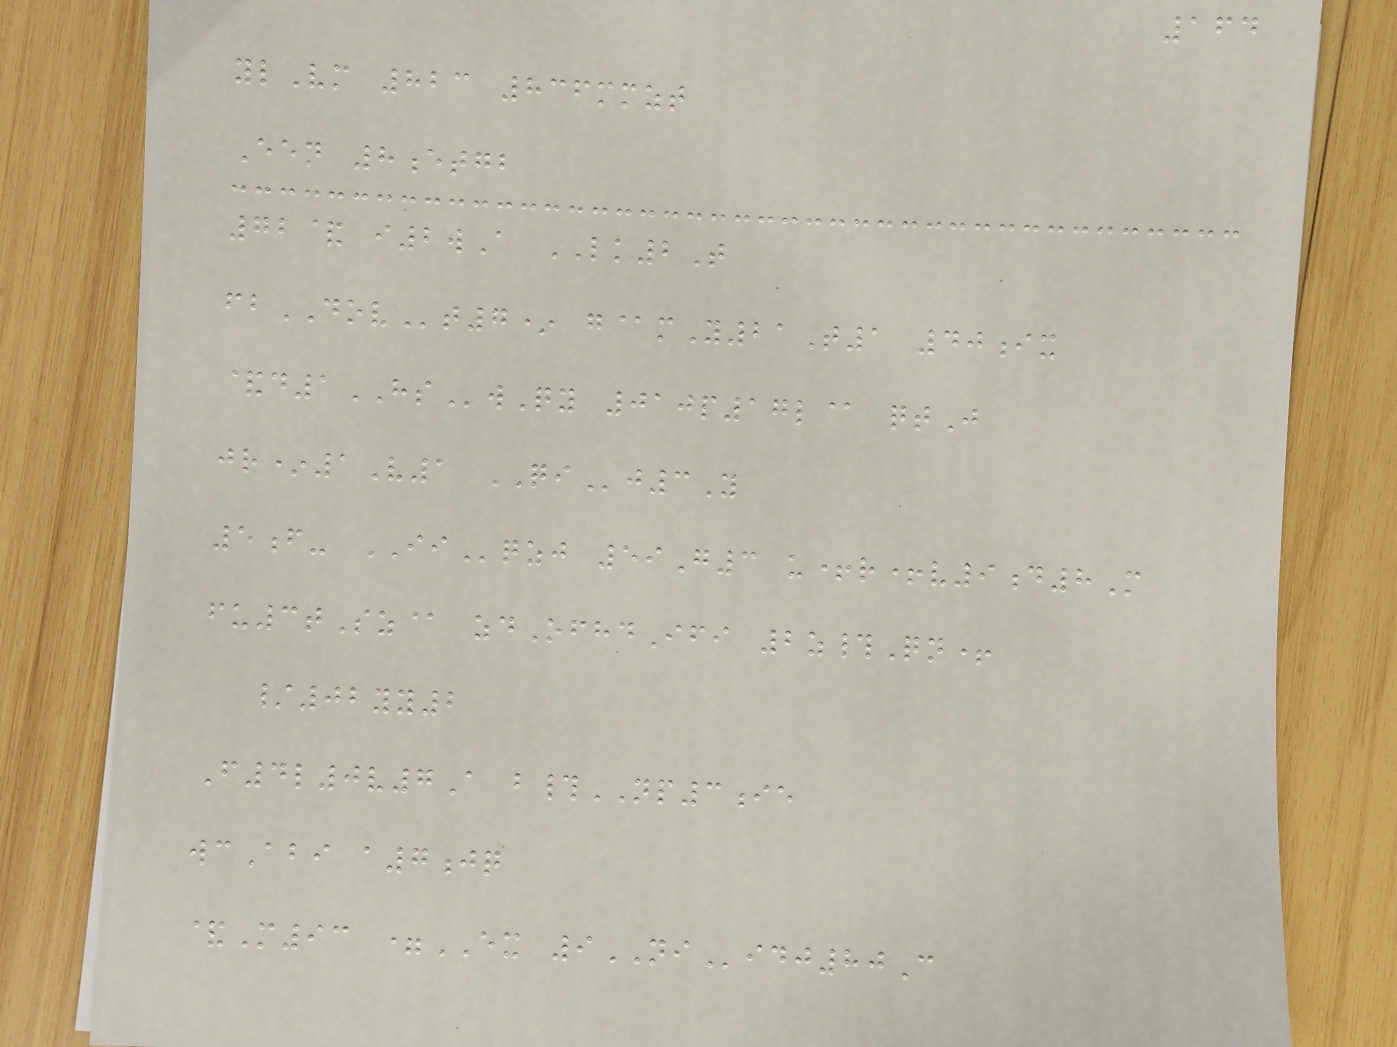164
ylVm 823 836mmzt
Een 8etgb
72& i2wA LK2T
fbDOVt7* g@mY21T1 40ix
&d1HSwQy 010p17l@ qtJ
jr*1V1 QIj3Y
5f- IIqzj 59G3 u+r+v9d8M
fu3tSz@ zdOfhdIfi 2z#Qn+
/02yy2
F4l0v7A b#NP3ie
wcAbi a7jq
&M93 =EX 9NIidj80C
